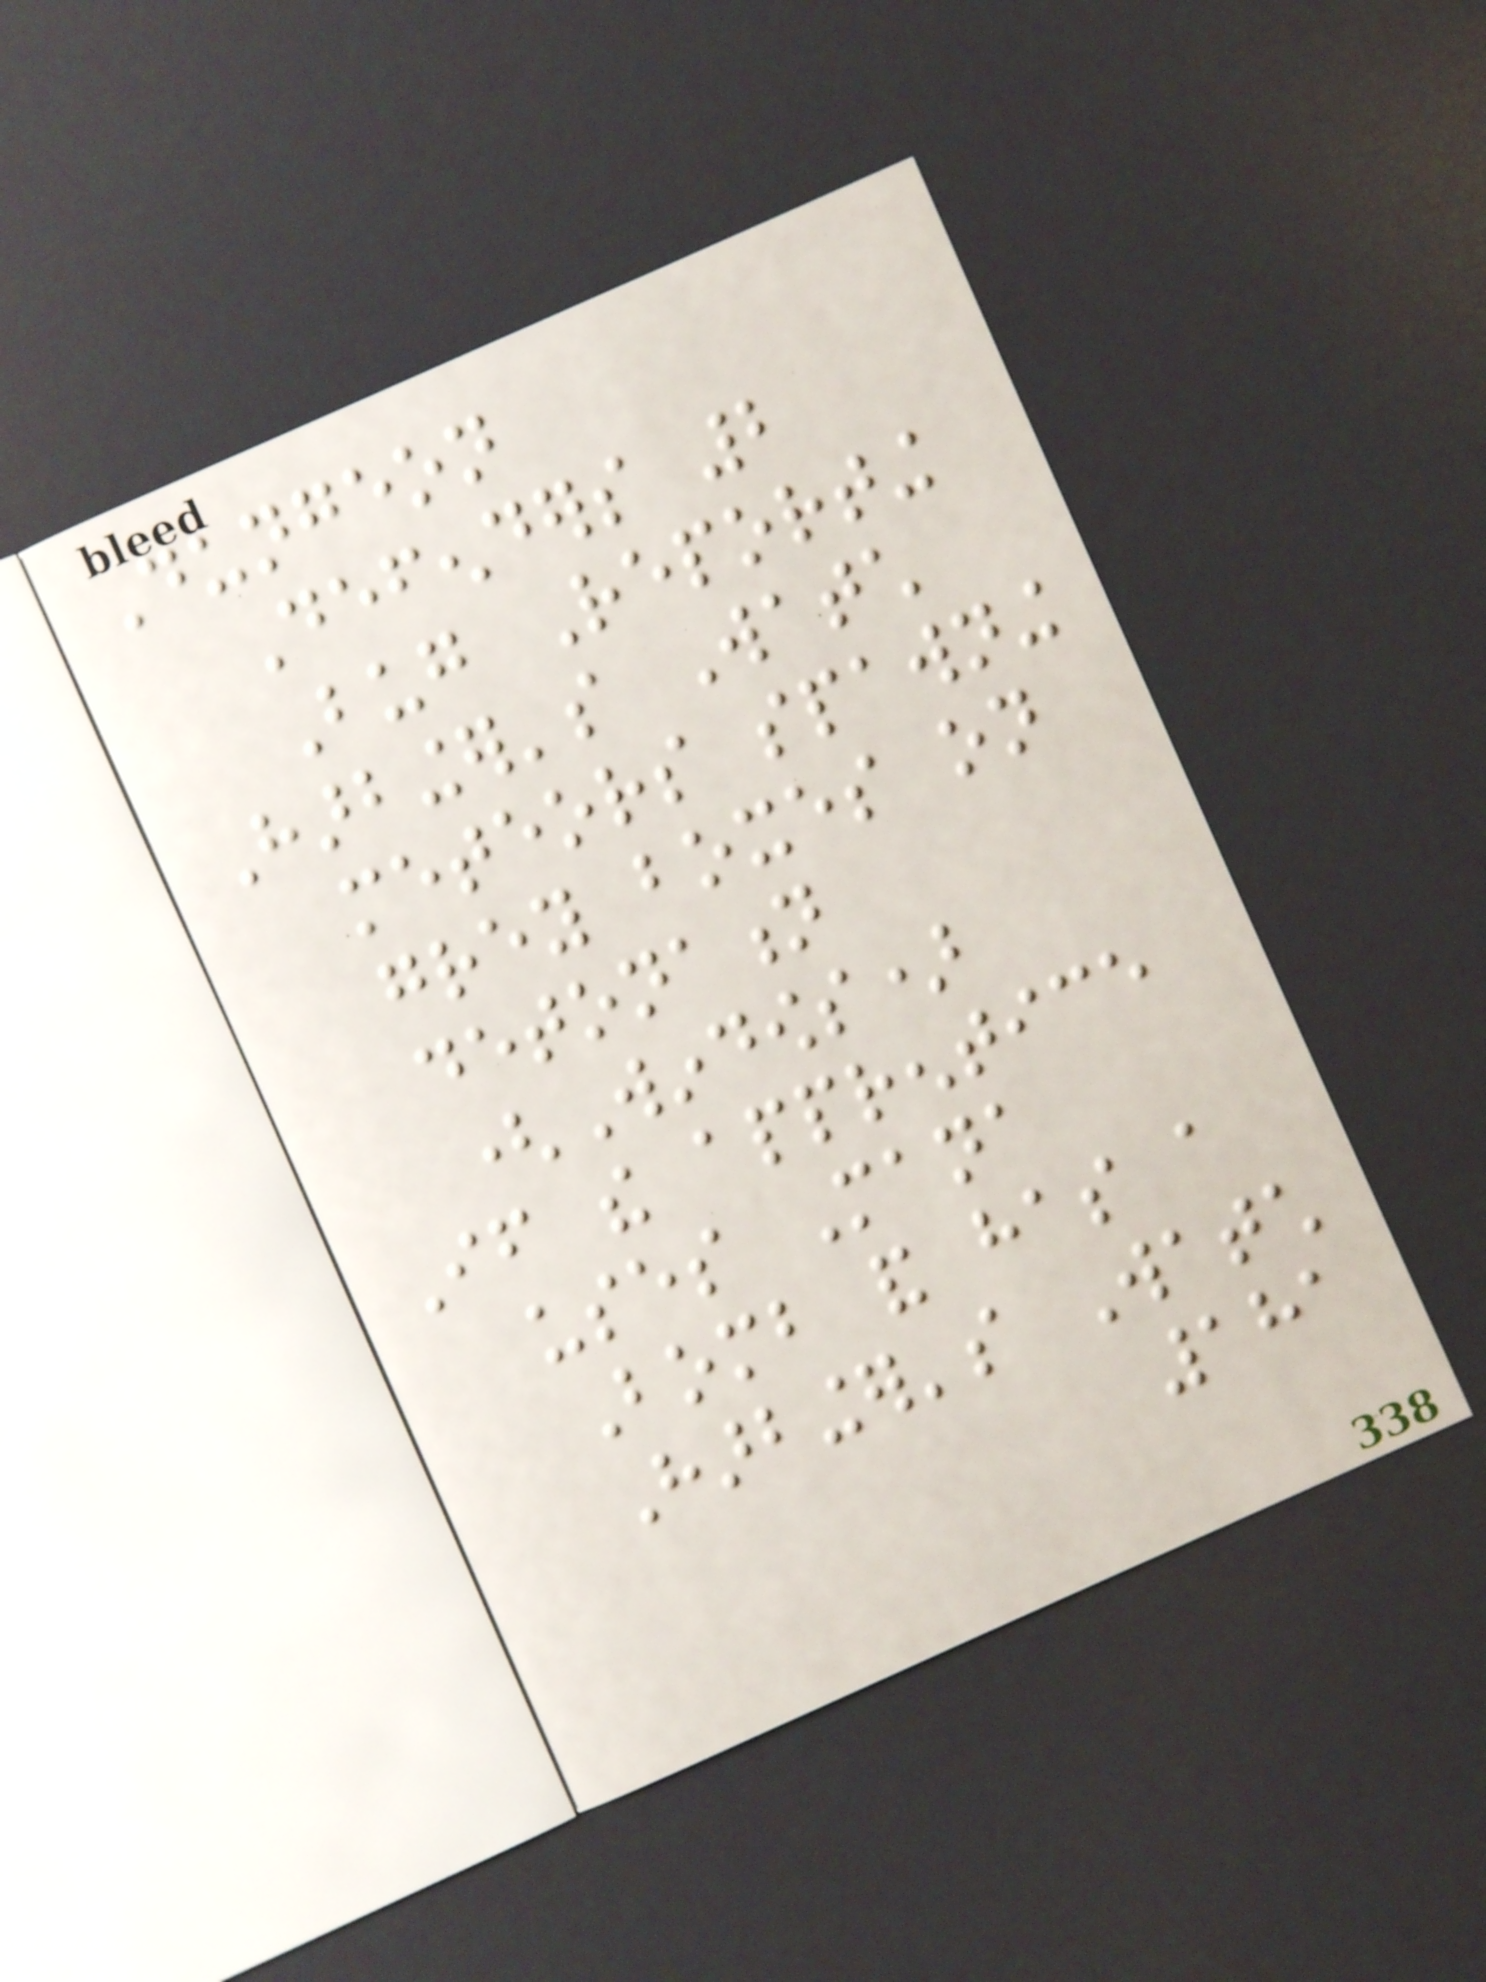Dungeon
Defenders 2
Bug Reporting
Harbinger's Watch
meteors spawning
grey boxes on
detonation
(Windows)
If the apprentice
uses Mana
Bomb and has a
Harbinger's Watch
181
